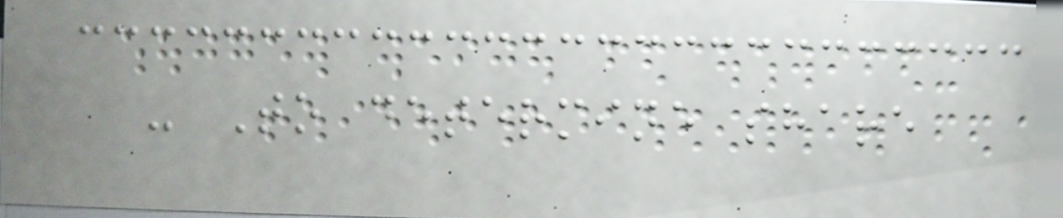- To determine share
